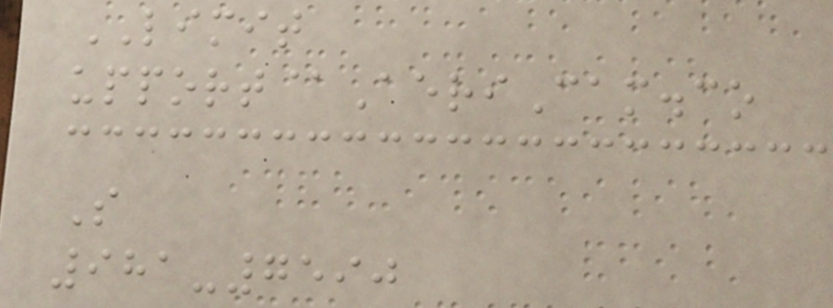LIMIT
upport@AeriCam.co
S
981-7590
